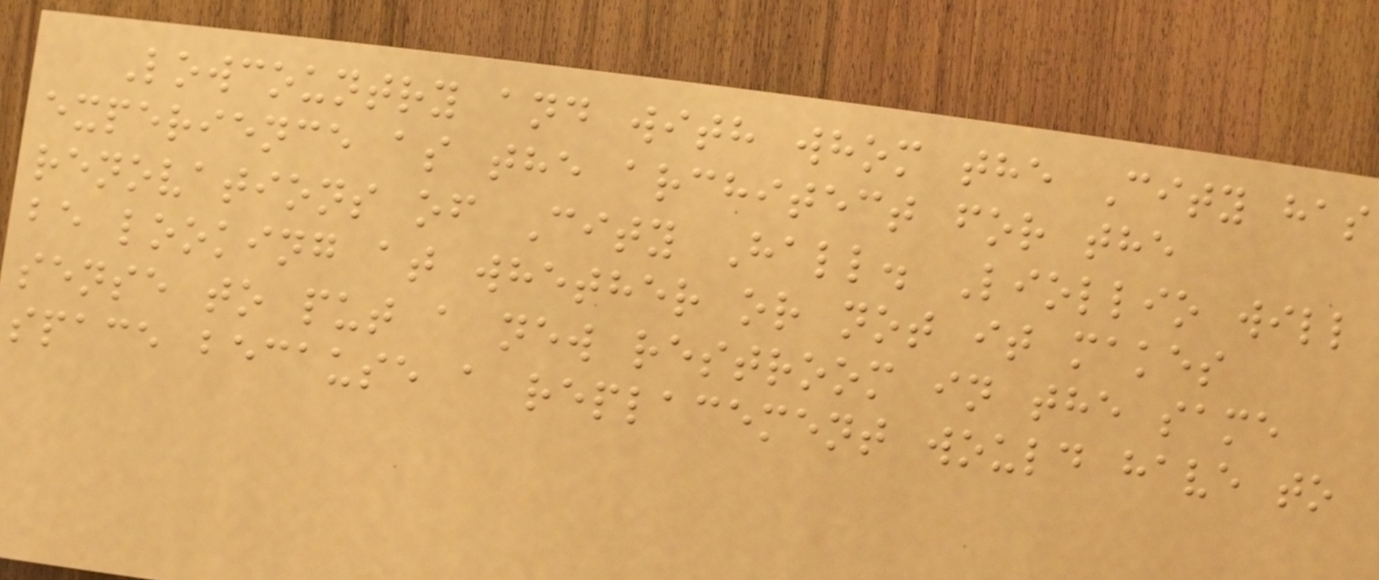Lowcountry and with whom the City has
experience as the architect for the
renovations of City Hall. Liollio will
be looking at whether or not it makes
sense to put a new restroom in the same
space because a replacement would have to
